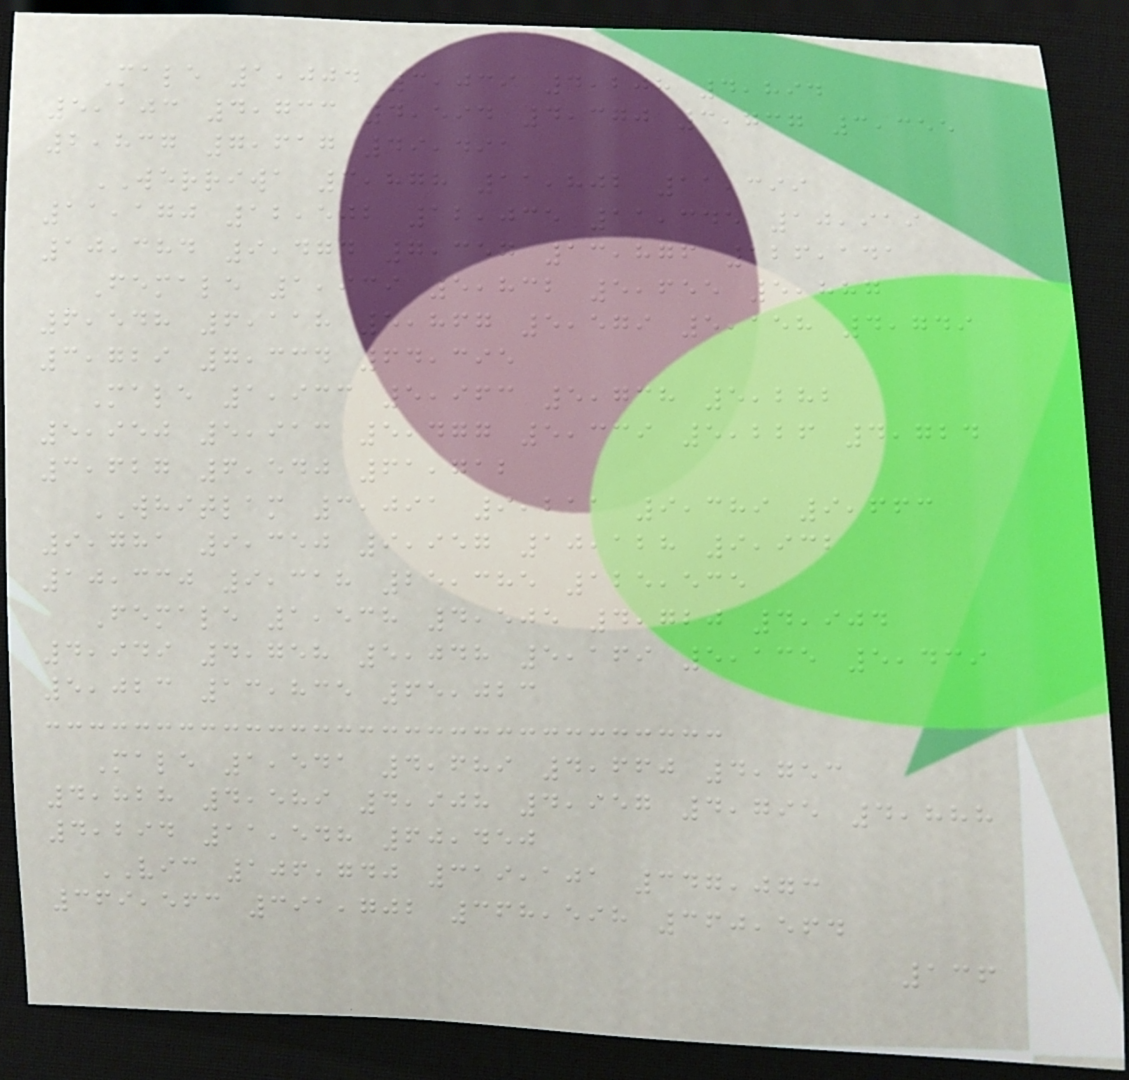Male 1,004 3,039 4,208 4,894
5,103 4,733 4,594 4,370 3,737 3,355
2,837 7,617 49,491
WERRIWA 3,878 11,802 11,399
11,170 12,502 12,035 11,345 10,919
10,384 9,474 7,357 13,876 126,141
Female 1,939 5,832 5,655 5,887
6,548 6,118 5,867 5,579 5,158 4,749
3,729 7,334 64,395
Male 1,933 5,963 5,738 5,282
5,950 5,913 5,477 5,339 5,226 4,724
3,627 6,540 61,712
WHITLAM 3,091 9,211 9,389 9,663
9,781 9,350 9,957 10,128 9,932
10,330 9,318 25,385 125,535
Female 1,538 4,505 4,720 4,904
4,949 4,758 5,048 5,169 5,135 5,439
5,023 13,835 65,023
Male 1,541 4,689 4,660 4,753
4,828 4,589 4,908 4,957 4,795 4,888
4,294 11,548 60,450
VIC 106,740 319,101 347,073
369,563 391,702 368,598 360,564
136
